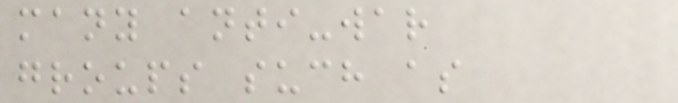many anti-war
groups such as
